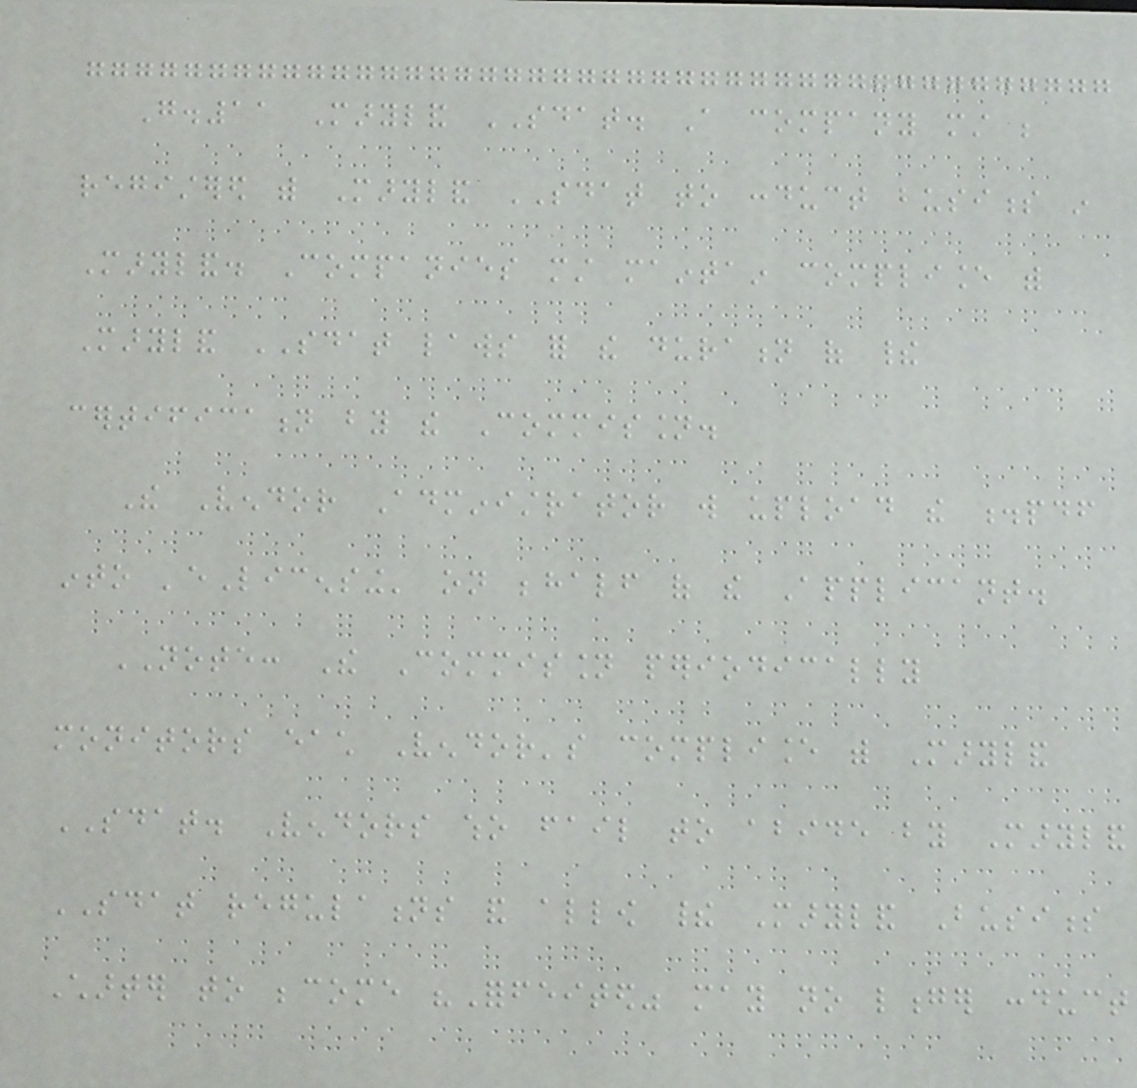G.11 Maryland SDAT. A company must be
registered with Maryland SDAT to conduct business in
Maryland. Companies must maintain compliance with
Maryland SDAT laws for the duration of their
certification by the Commission.
The Vendor Administrator will upload the .pdf
into 'eLicensing' on behalf of the Applicant.
NOTE: The Commission periodically
monitors each Vendor's compliance with Maryland
SDAT. Vendors who fail to abide by Maryland
SDAT regulations and allow their Maryland Business
Charter to become "Forfeited" may no longer conduct
